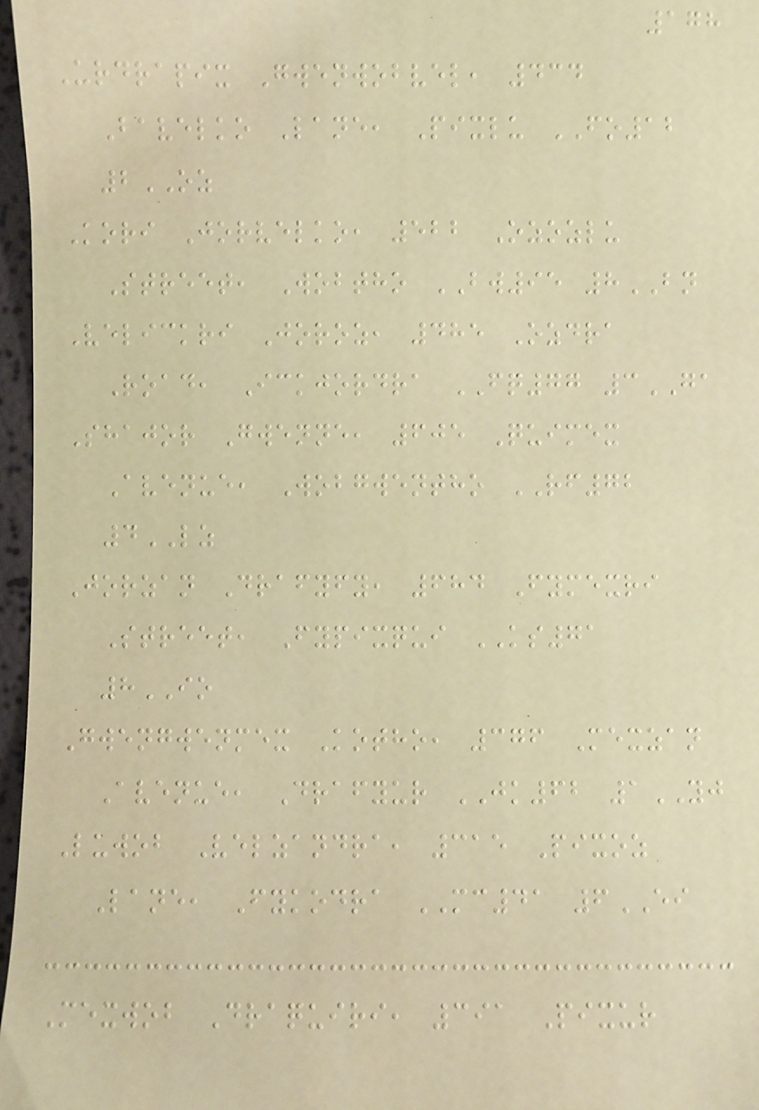178
Urdrapix Gwenwobvel, 434
Bavelko Lane, Pixlu FO12
2OZ
Kori Jorvelko, 522 Ozozlu
Street, Wobtho BW95 8BN
Velickri Joroz, 485 Ozdra
Road, Ickjordra FQ77 3GA
Shajor Gwenne, 605 Quimex
Avenue, Wobgwentho RF72
4LZ
Jorzan Drafyfy, 684 Fymexri
Street, Fypixqui KS71
8IO
Gwengwenmex Kotho, 376 Mexzan
Avenue, Drafyur JK62 1YJ
Luwob Velzandra, 315 Pixoz
Lane, Fykodra MC41 6EI
Mexwob Draquiri, 391 Pixur
